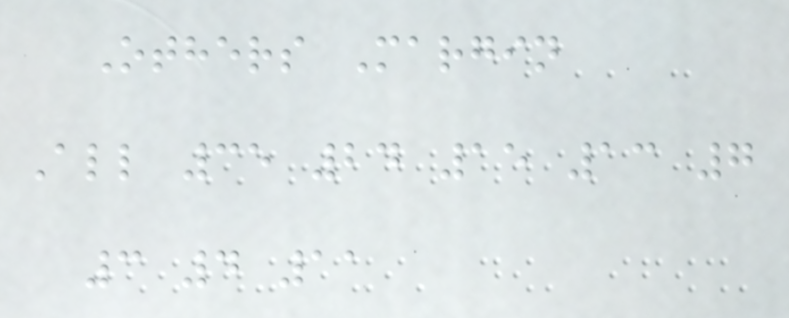Others Margin
All 35 24 15 13 7
3 4 11
